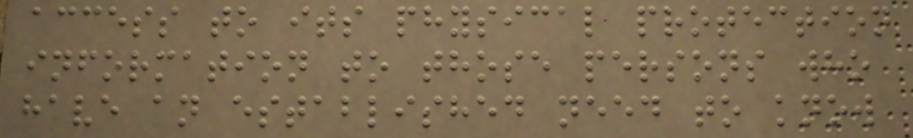access to its physical protection
information to those persons who
have an established need to know
